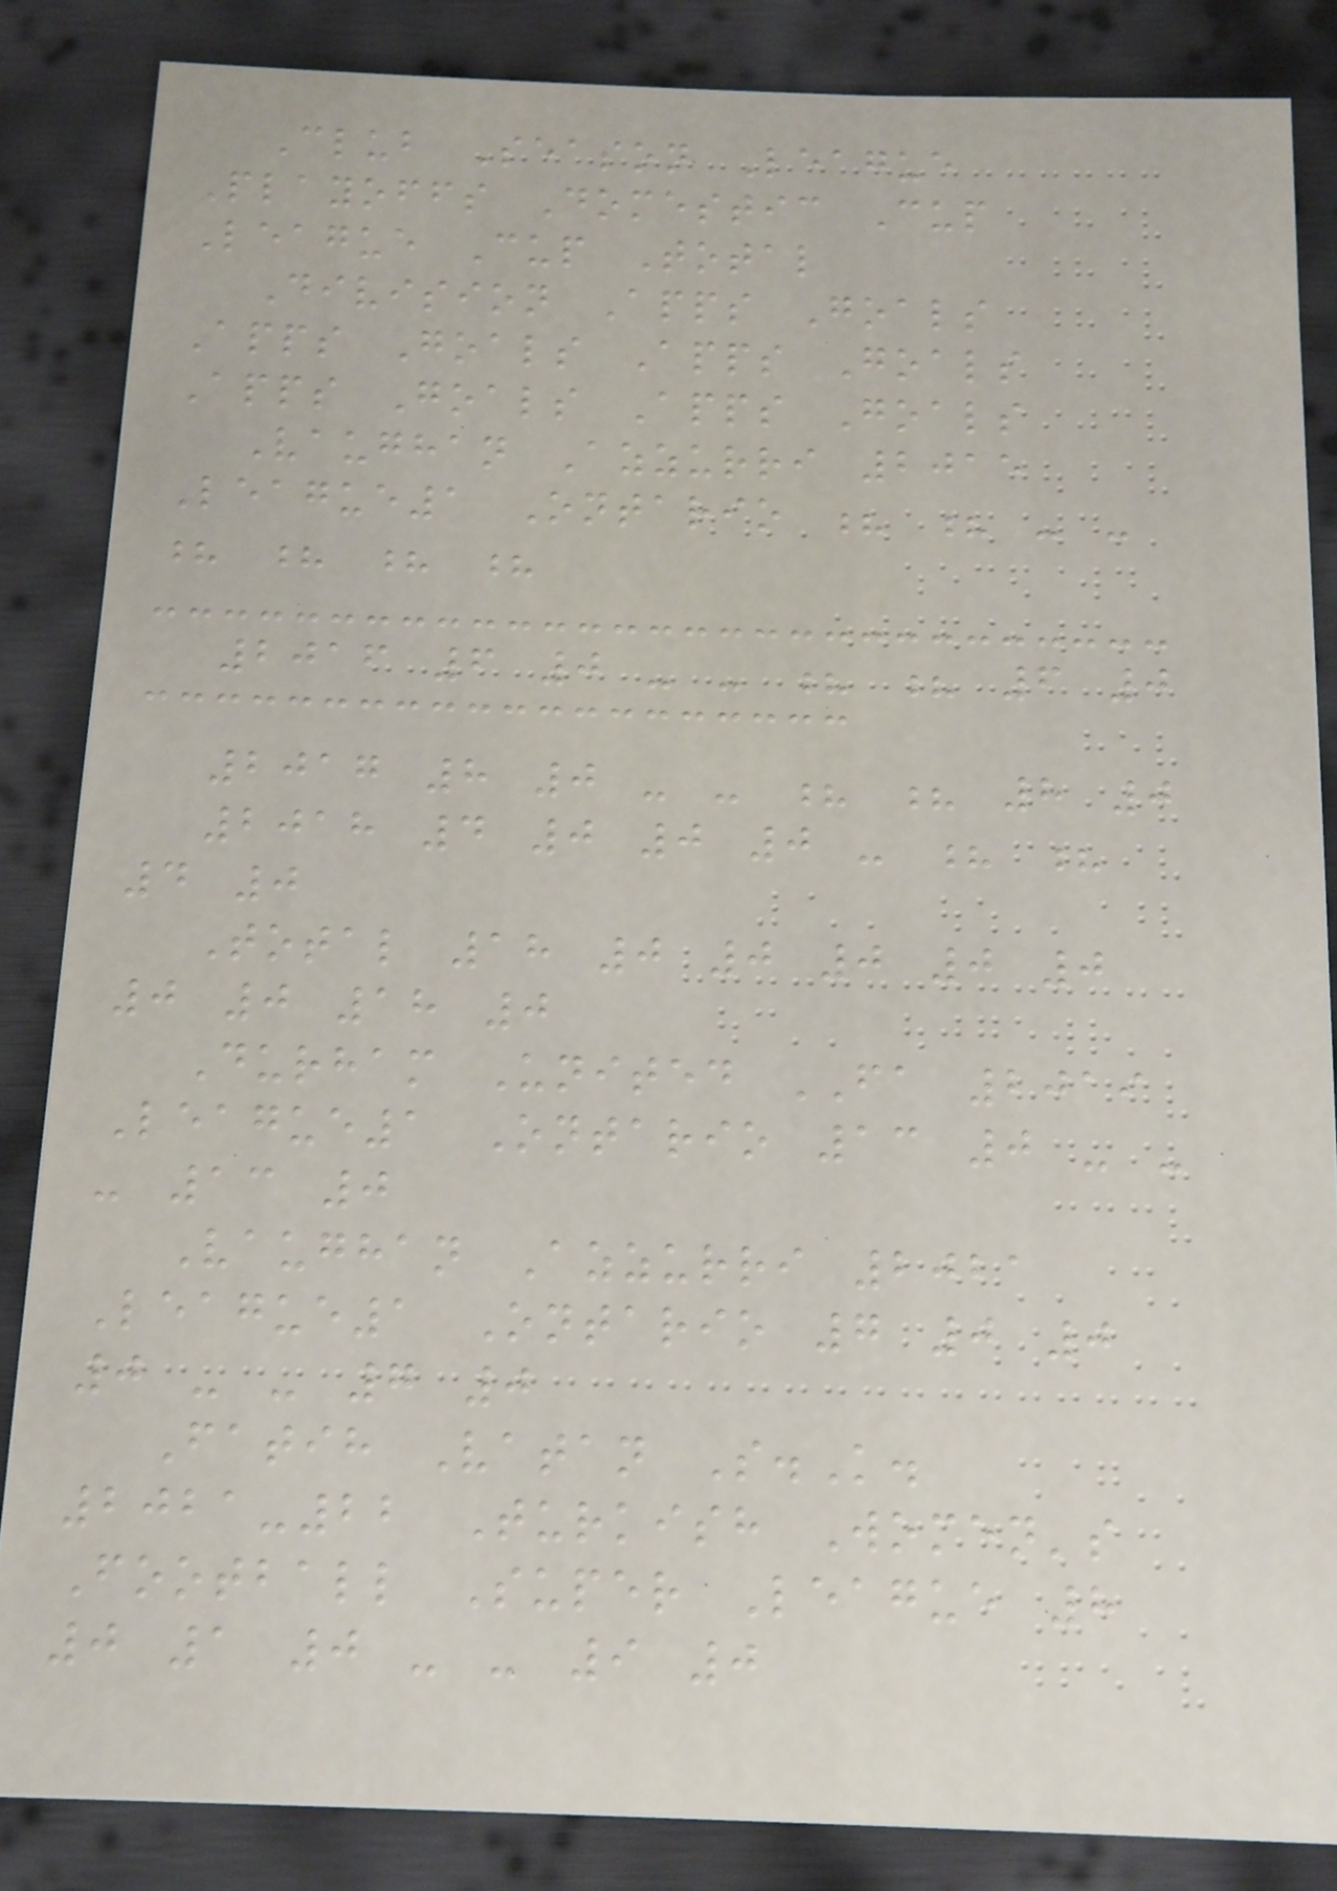Club Season League
Playoffs Domestic Cup
League Cup Total
Division Apps Goals
Apps Goals Apps Goals
Apps Goals Apps Goals
Vaughan Azzurri 2015
League1 Ontario ? ? - -
? ? ? ?
2016 6 0 - - ? ? 6 0
2017 8 0 - - ? ? 8 0
2018 4 0 0 0 - ? ?
4 0
Total 18 0 0 0 0 0
0 0 18 0
Durham United FA 2019
League1 Ontario 13 0 - -
- 13 0
Vaughan Azzurri 2021
League1 Ontario 7 0 0
0 - - 7 0
Fatih Vatan S.K.
2021-22 Turkish Women's
Football Super League 8
0 1 0 - - 9 0
